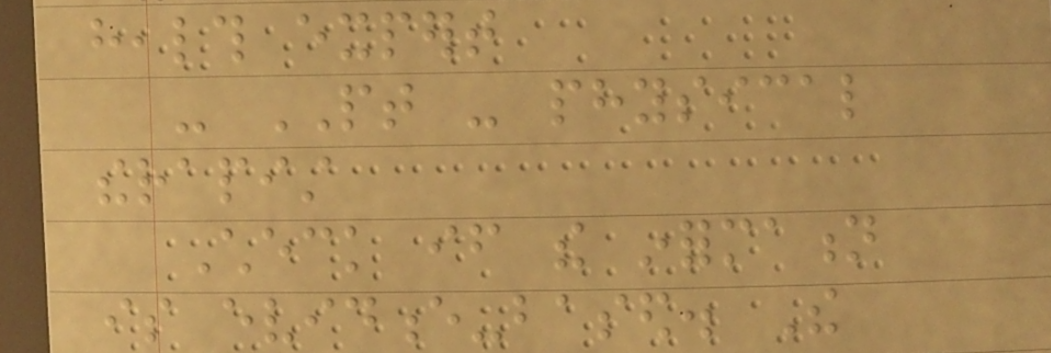health expert
- PT - physical
therapist
Check if the information
is evidence-based. The
